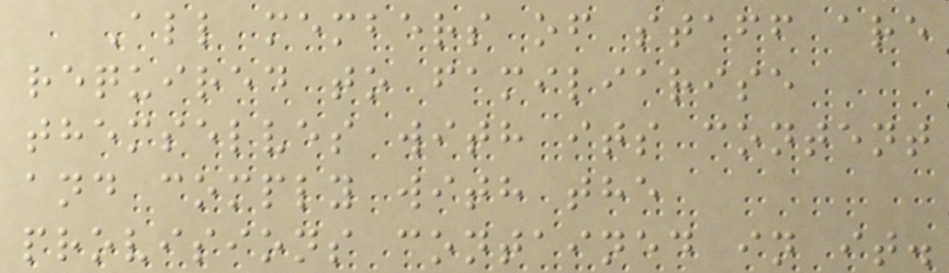All members of staff are
required to familiarise
themselves with its content
and comply with the
provisions contained in it.
